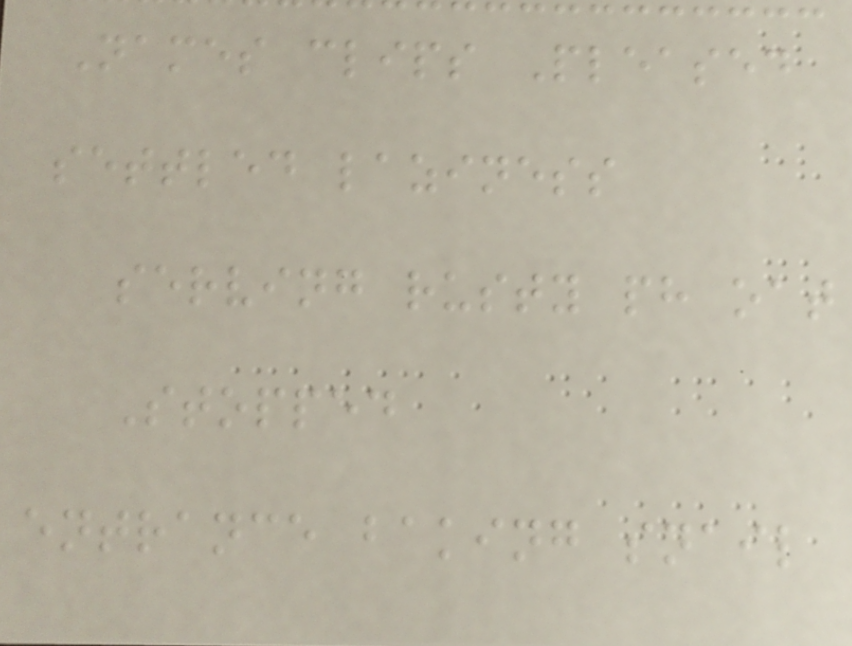Names clips Pleased
settled laziness
serving rusty ph oat
Stopped
entrance baking snail
